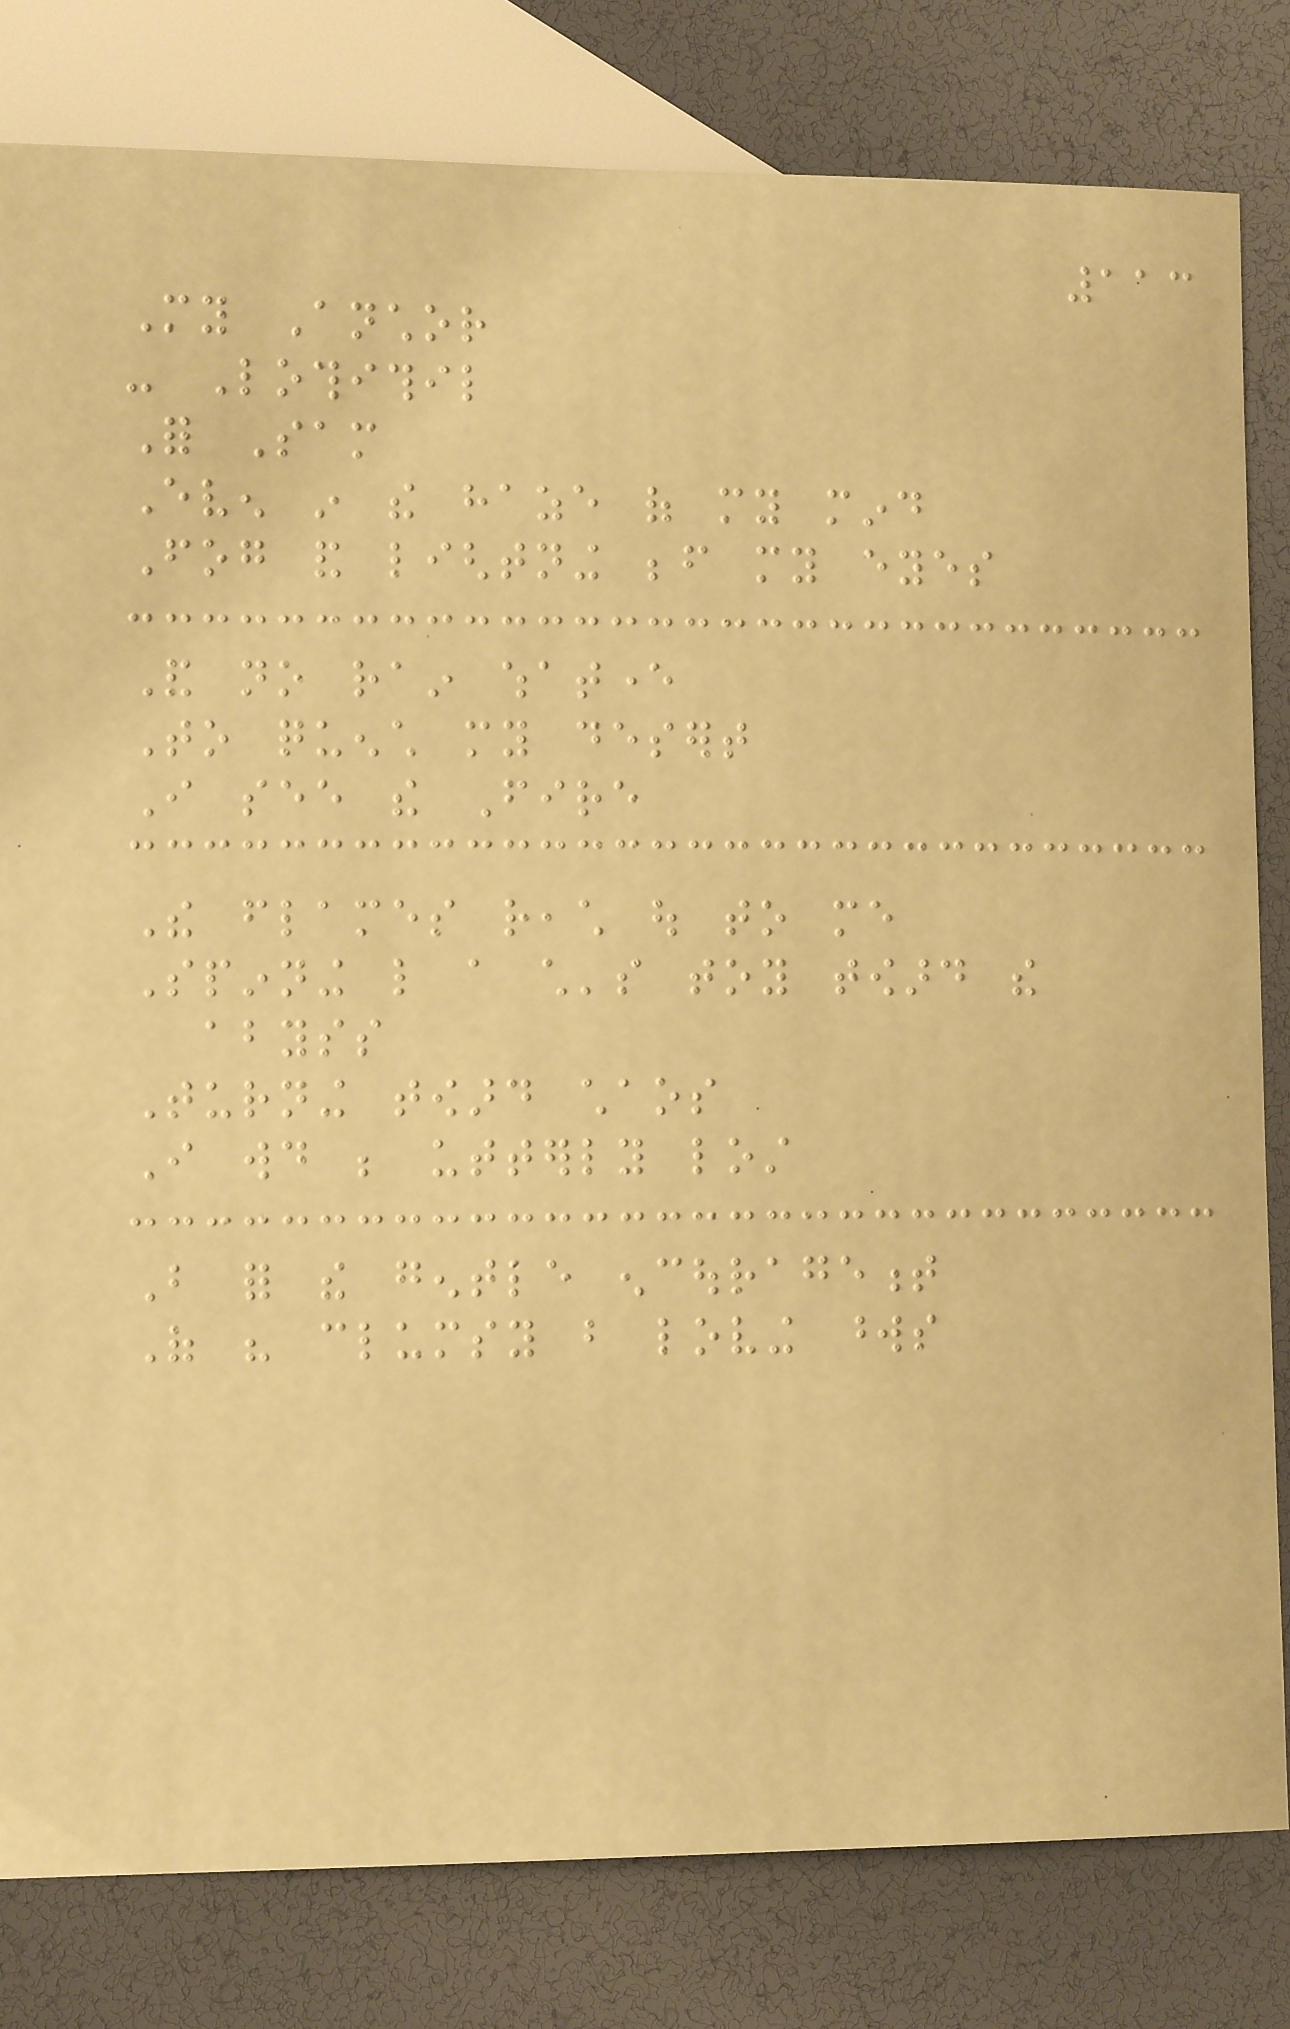113
My Anchor
- Lothithil
For Sam
Even in the haze of my mind
Fog and lightning before my eyes
And no rain whatever
To quench my desert
I see the Fire
The flames reach out to me
Spinning like a child's toy toward the
abyss
Turning toward chaos
I would be utterly lost
But for the gentle encouragement
Of his clumsy but loving words
